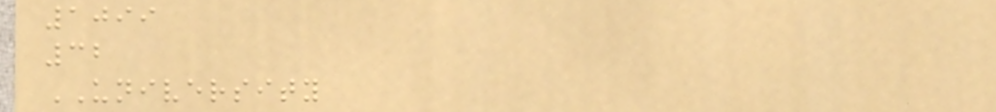1099
32
UNIVERSITY
